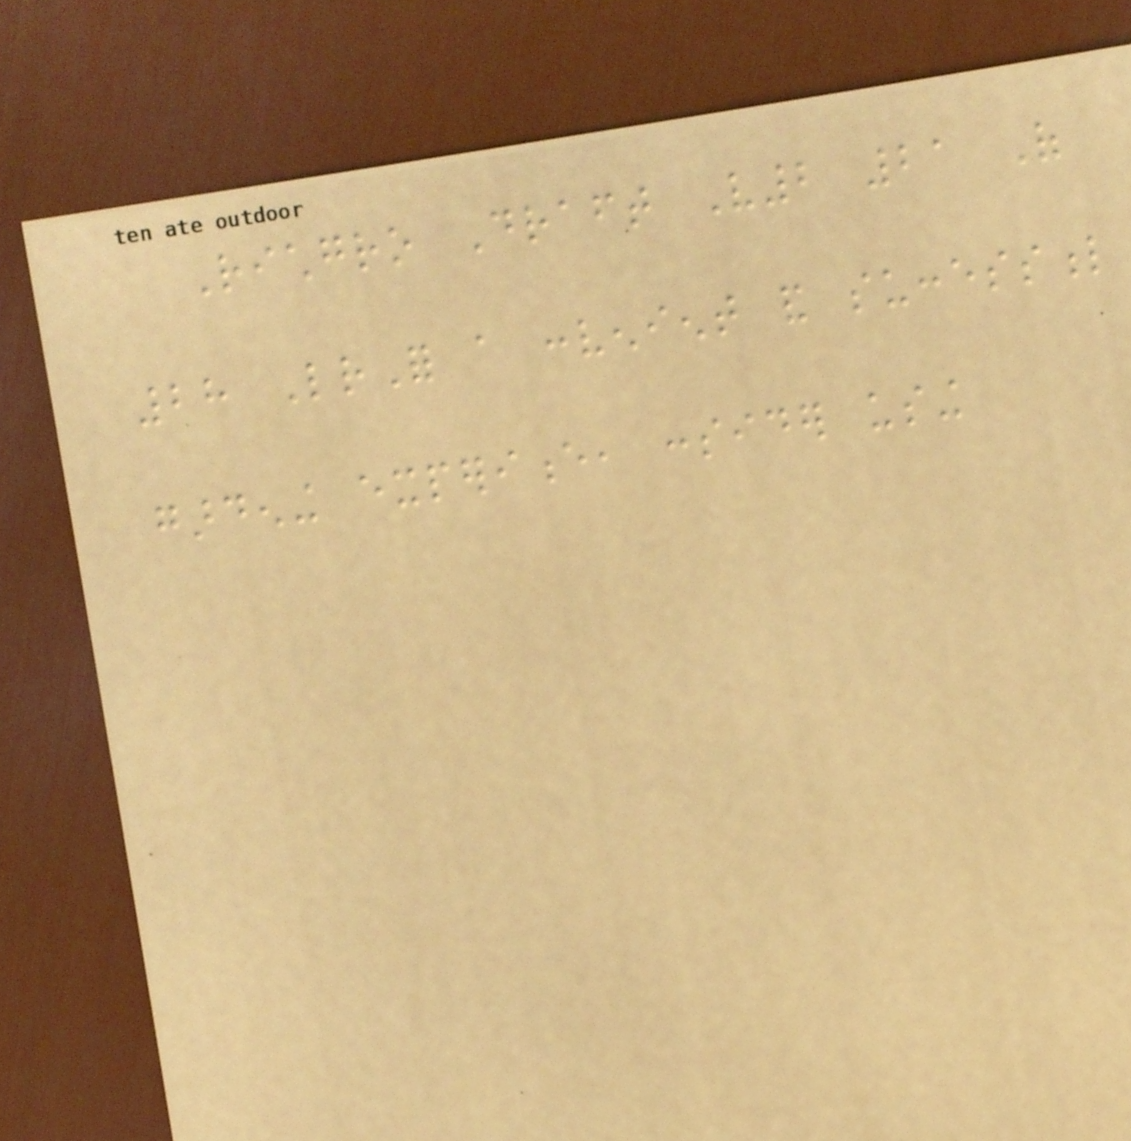Richgro Draft V2 21 Of
28 LrFor a convenient and successful
gardening experience, consider using
